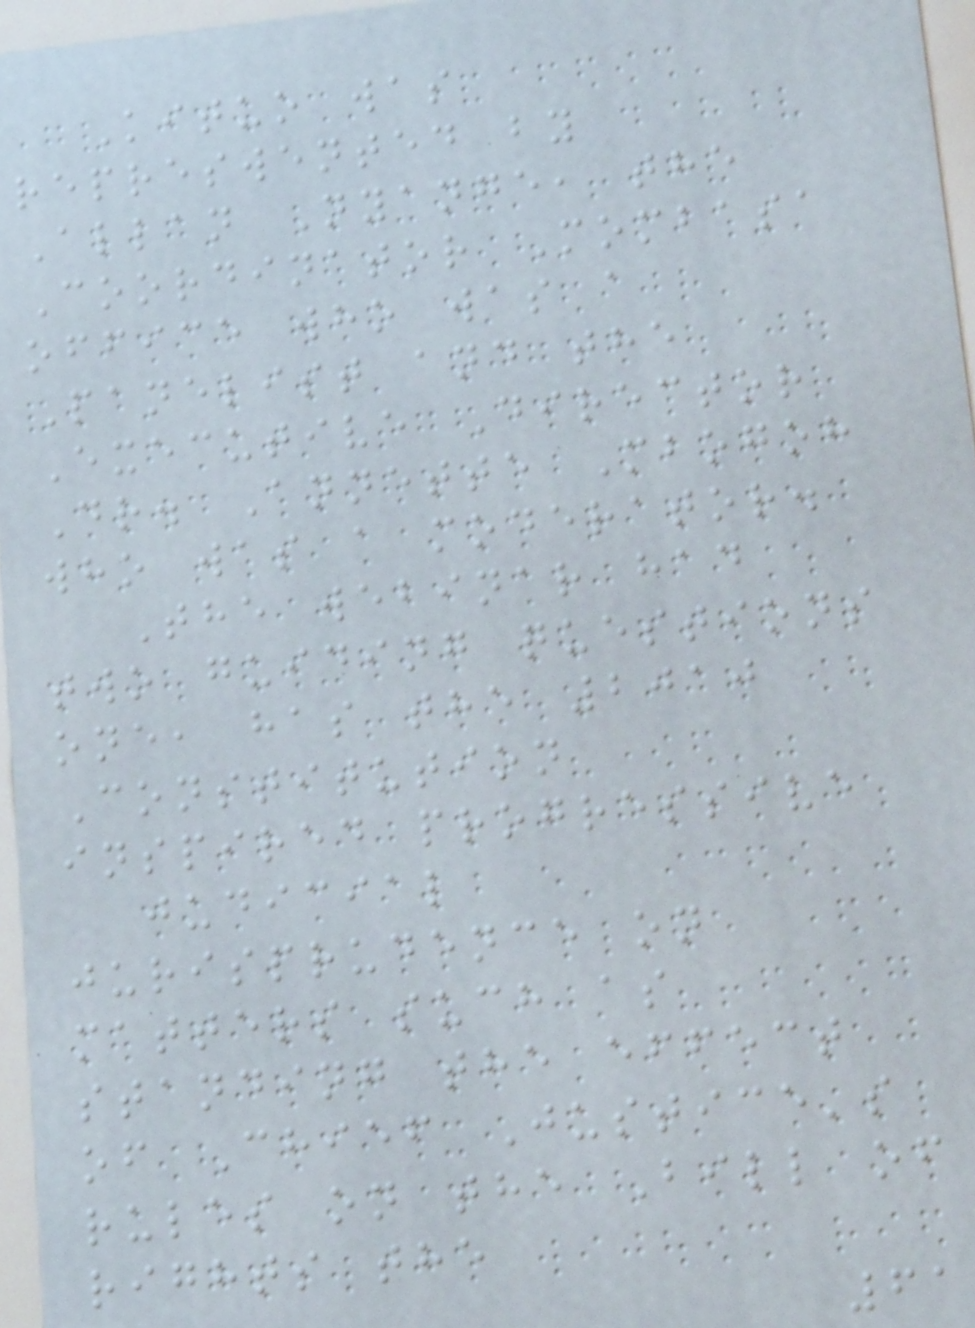Kituo was
represwented by
Allan Nyange, the
Coordinator Mombasa
office who was a
Panelist and the
Executive Director
Dr. Annette Mbogoh
who was a moderator.
The webinar had
two guiding questions
one, has the 2010
Constitution
inspired progressive
judicial
jurisprudence on
matters such as
standing the effect
of Chief Justice's
rules on the Bill of
rights the
61
